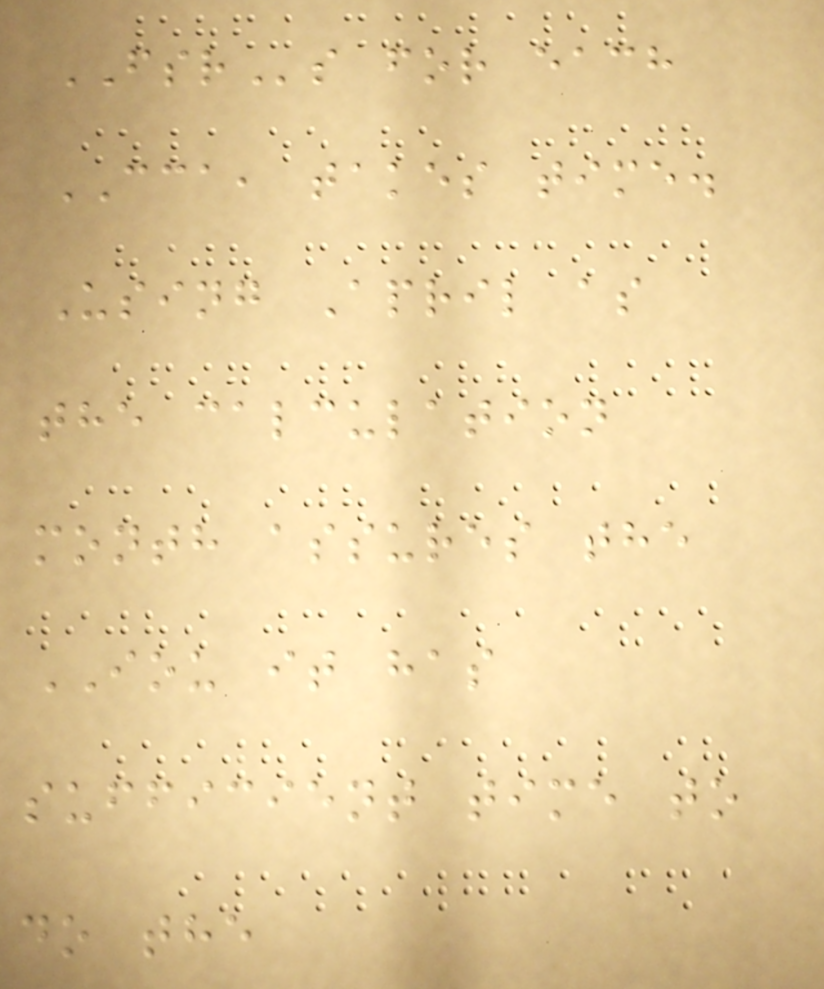FSRs for each
CCA, takes time.
Using April as
the calculation
month assures the
IOU it has
sufficient time to
do the
